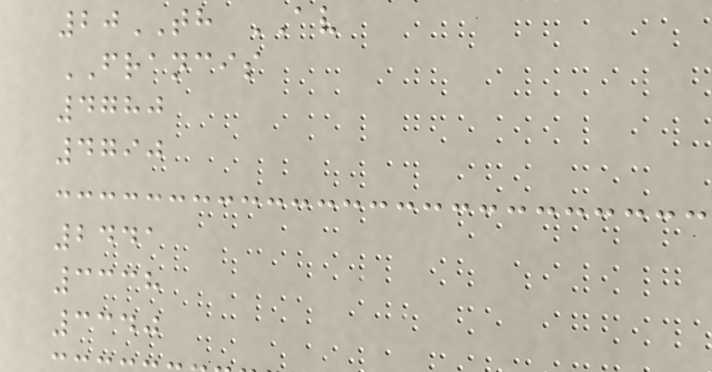20TH AV
FRANCIS
4780
4790
2441
3338
3340
